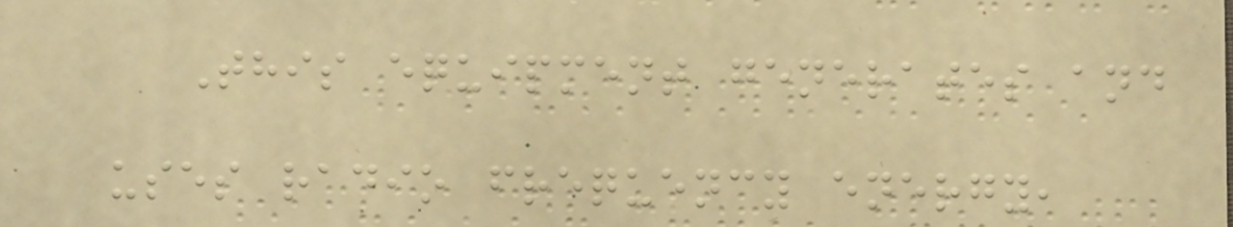This equipment generates and
uses radio frequency energy,
